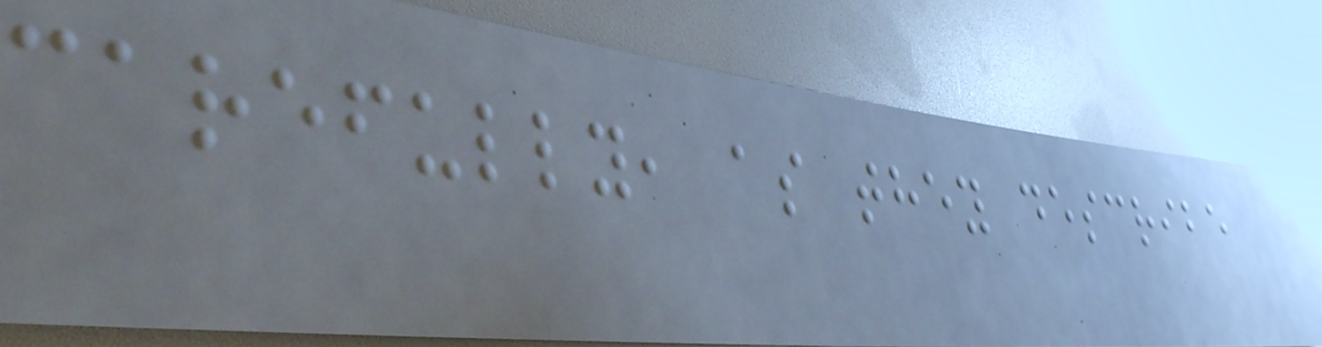carefully, as they describe
